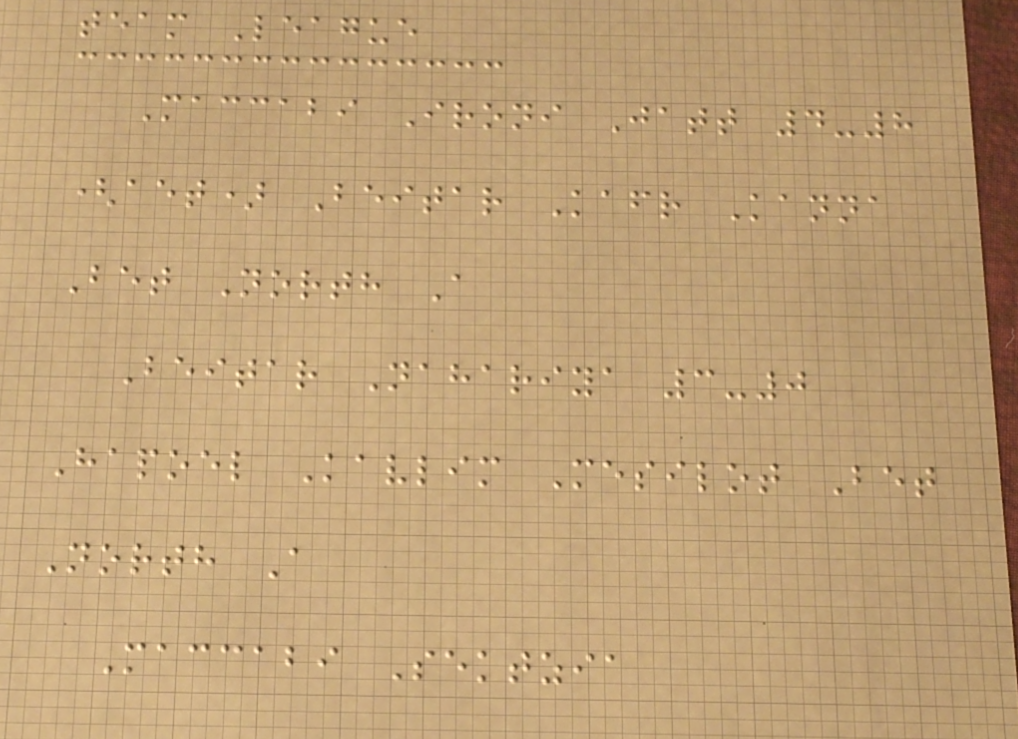team League
Maccabi Ironi Jatt 4-8
(aet) Beitar Kafr Kanna
Bet North A
Beitar Nahariya 3-0
Hapoel Kavlim Mesilot Bet
North A
Maccabi Sektzia
